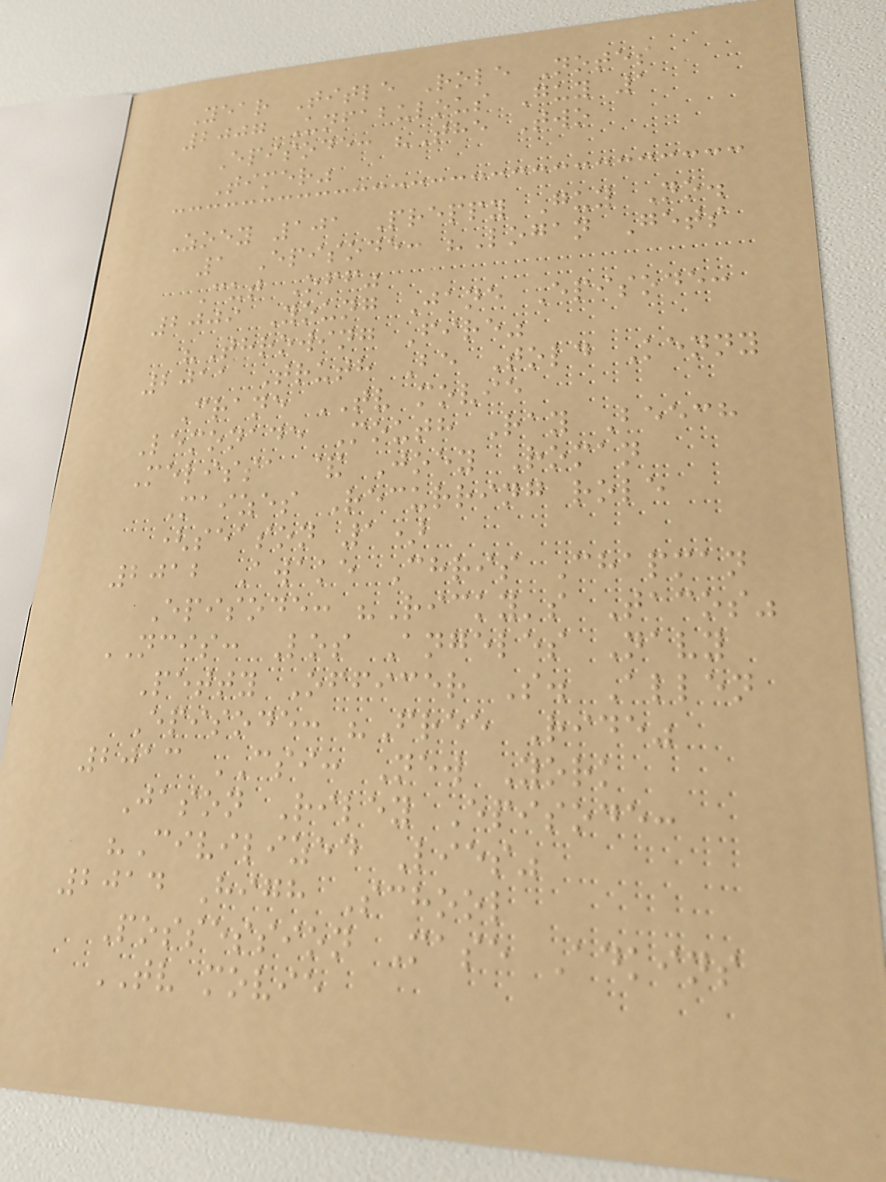Year Title Role Notes
2007 Unfabulous Guy 1
Episode: "The Two
Timer"
Zoey 101 Preppy Guy No.
1 Episode: "Logan Gets
Cut Off"
2009 Young Jane Episode:
"Throwing Fire"
2011 Truth Be Told Kenny
Crane TV movie
Lemonade Mouth Ray Beech
Melissa & Joey Roman
Maizes Recurring role
(season 1)
2012 Awake Chris Chapman
Episode: "Ricky's Tacos"
NCIS: Los Angeles Navy
Petty Officer S. Allen
Episode: "Free Ride"
2013 CSI: New York
Jason Riley Episode:
"Civilized Lies"
2014 High School
Possession Mase Adkins
TV movie
